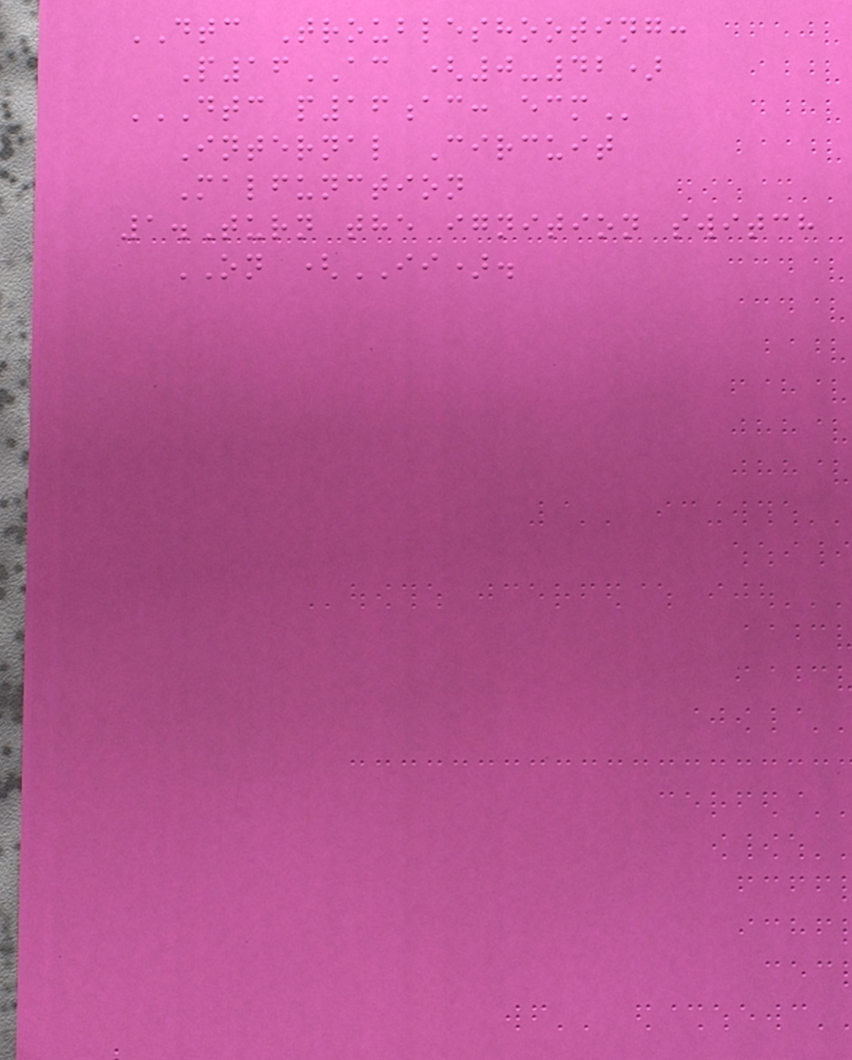DTC Troubleshooting:
P16AC (0-42)
DTC P16AC: ECM
Internal Circuit
Malfunction
1.Turn the ignition switch
ON (II).
